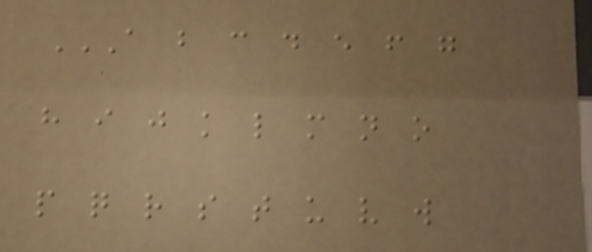A B C D E F G
H I J K L M N O
P Q R S T U V W
